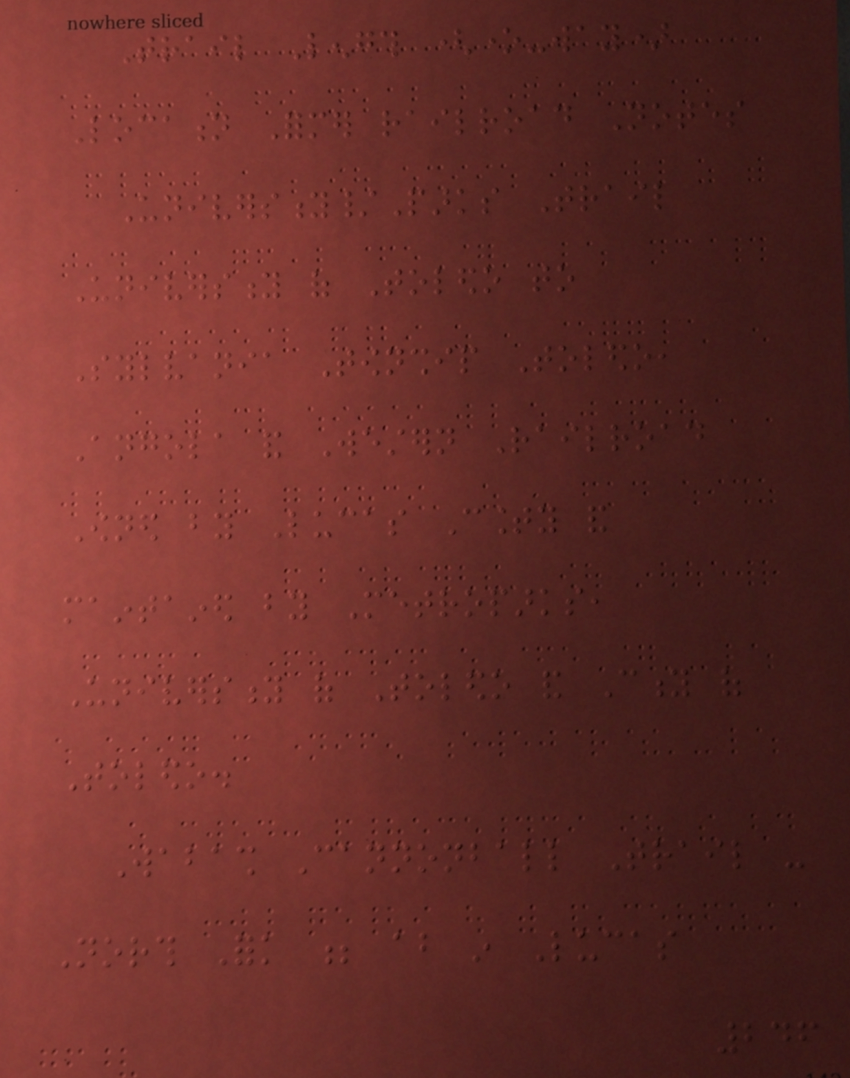Trail Length (one-way)
Location Former railroad Notes
University/Parks Trail
University of Toledo to
Sylvania Township Toledo,
Angola and Western Railroad
Owned by Lucas County and
maintained by Metroparks,
University of Toledo and City of
Toledo.
Wabash Cannonball Trail -
North Fork ; about in Lucas
246
